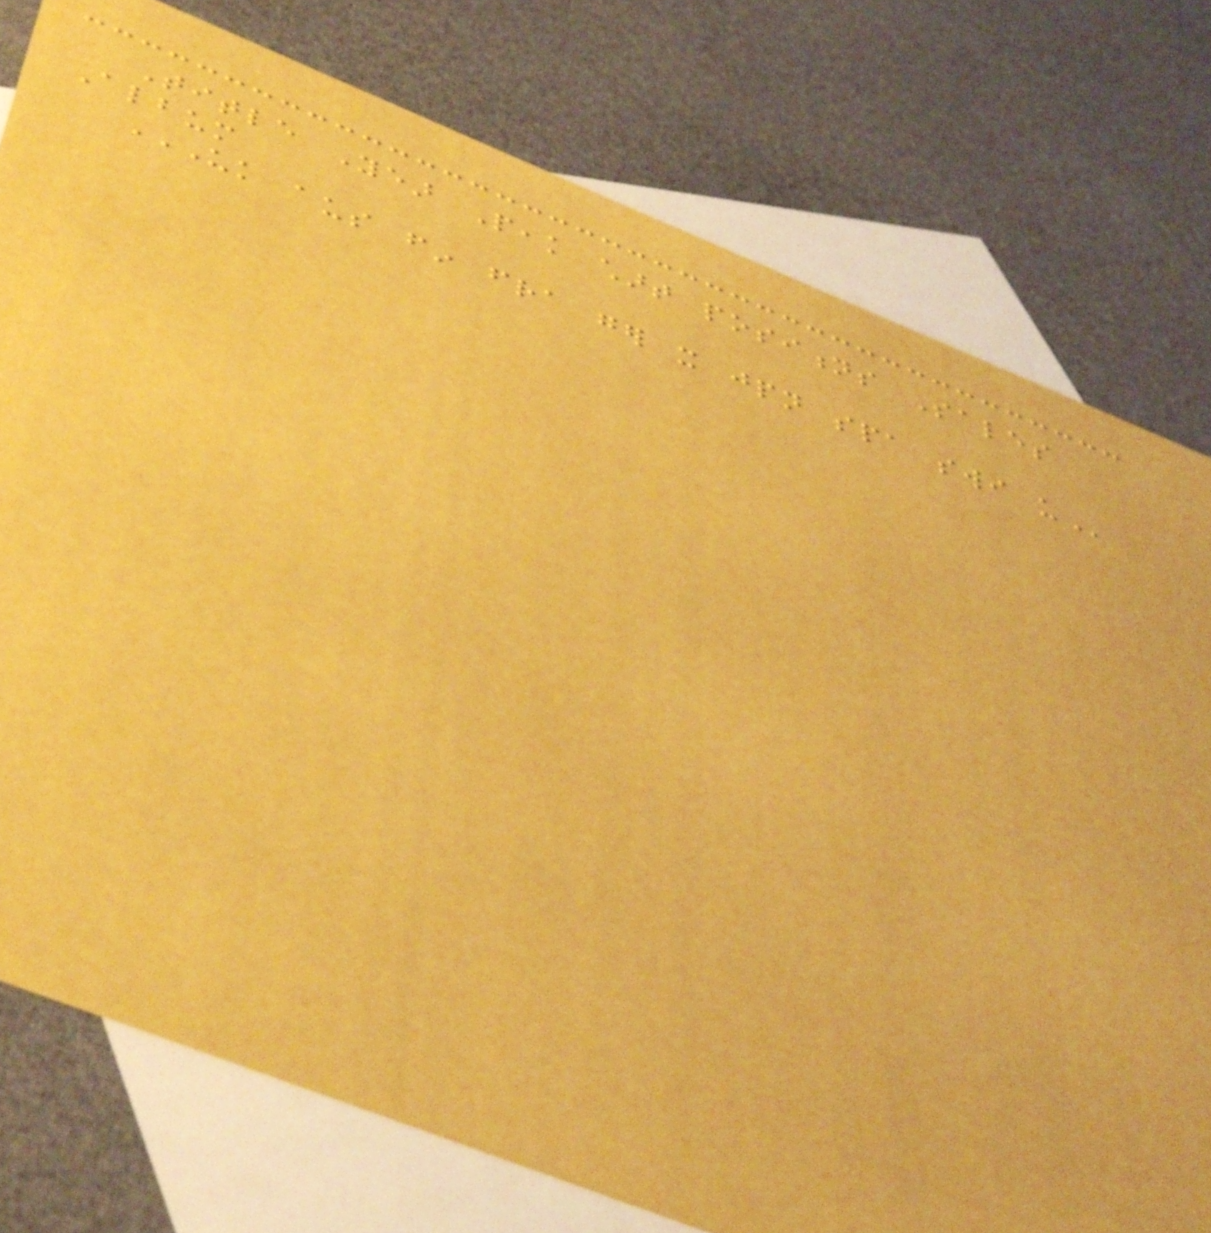Title Year Peak chart positions Sales
Album
UK AUS FIN FRA GER IT JPN SPA SWI US
